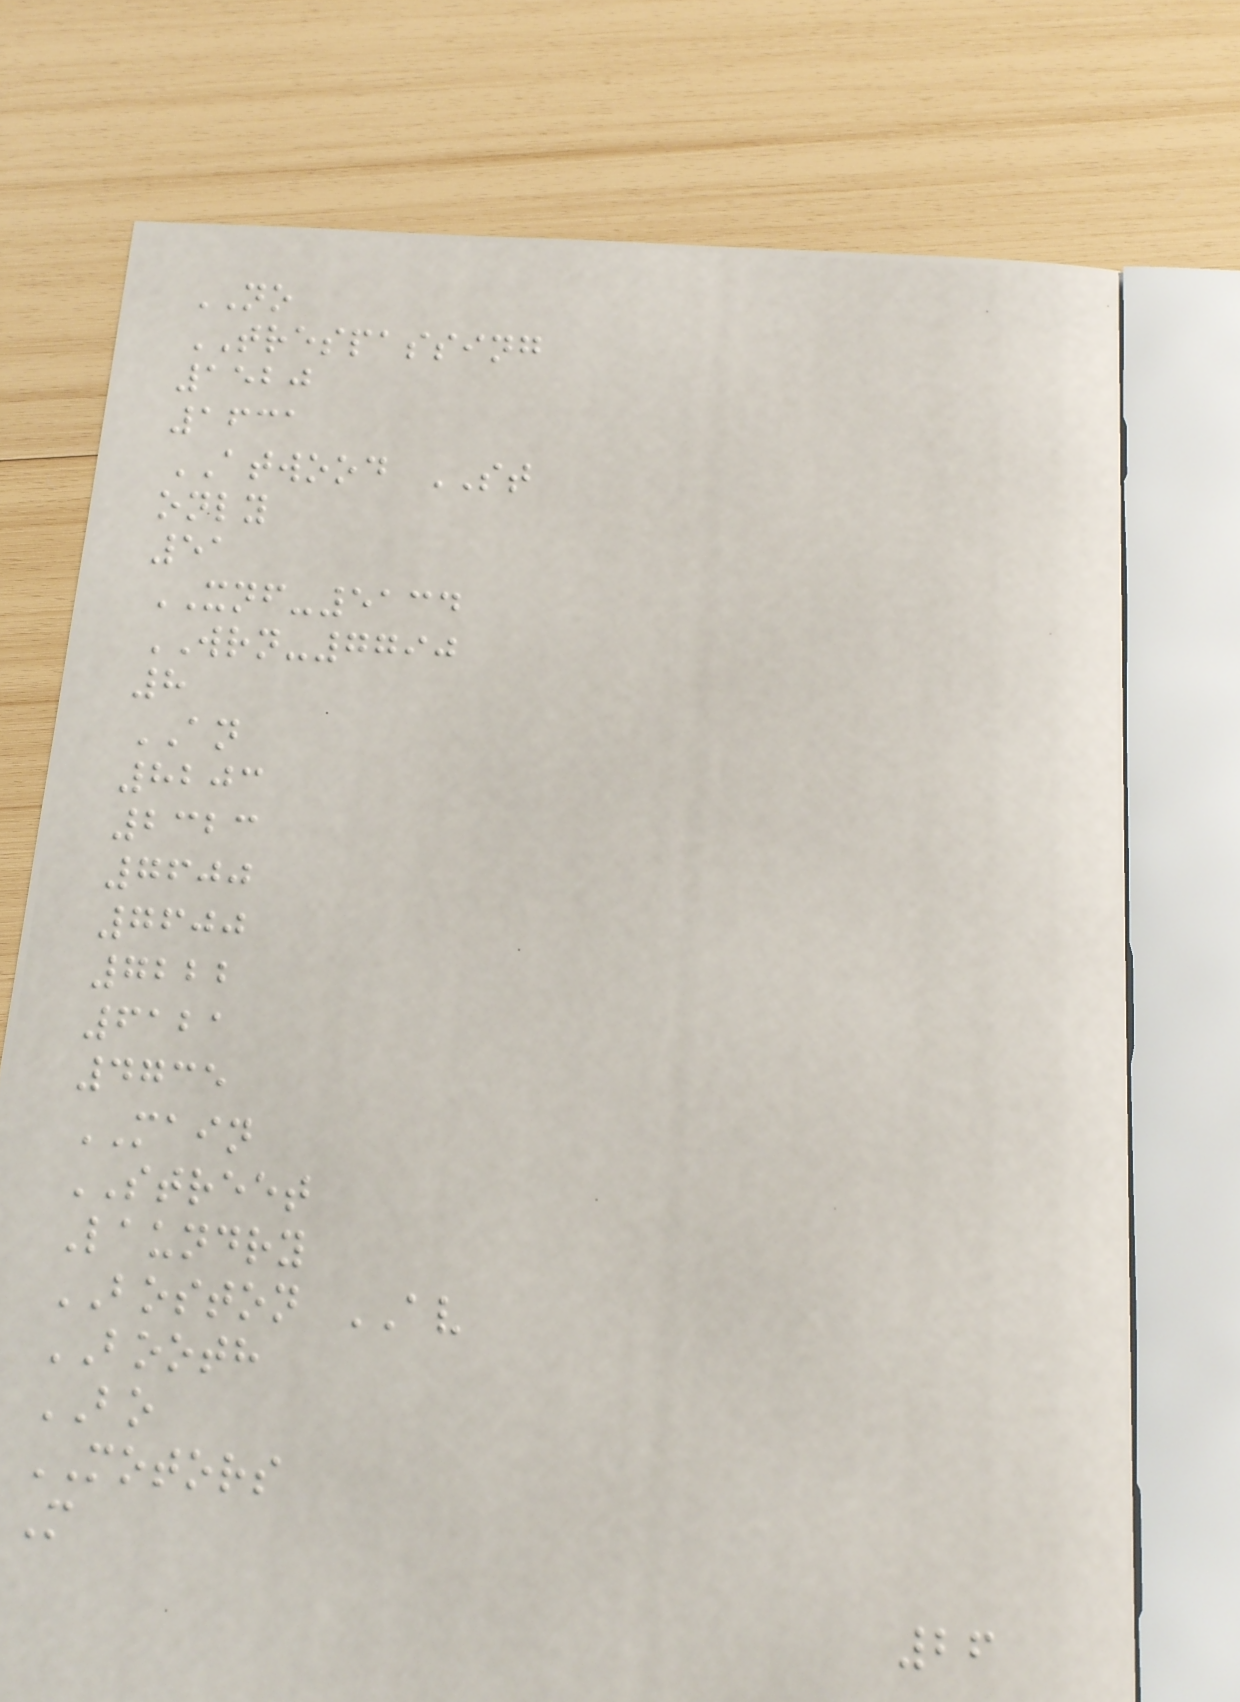NO
TRESPASSING
1520
1631
ATWOOD ST
only
51
XNF-5134
WRN-7790
8
AN
8203
2323
7600
7600
7222
6121
4735
MAIN
STREET
Laundry
BOSTON AV
BOOTH
BO
MOTORS
M
26
